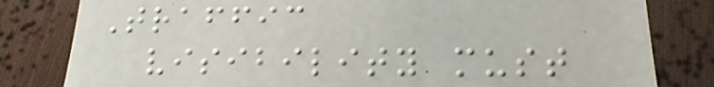Traffic
visibility must
